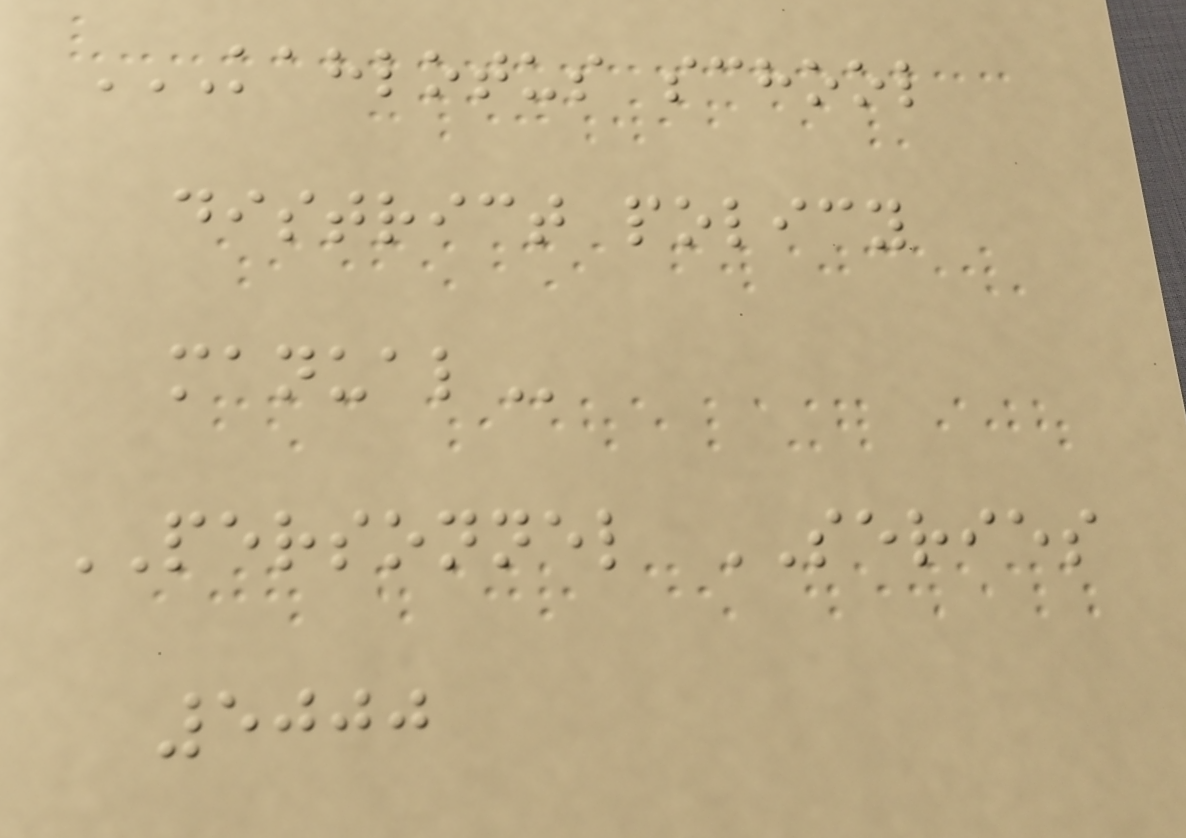KAHLOTUS SCHOOL
DISTRICT POLICY
MANUAL
PERSONNEL SERIES
5000
